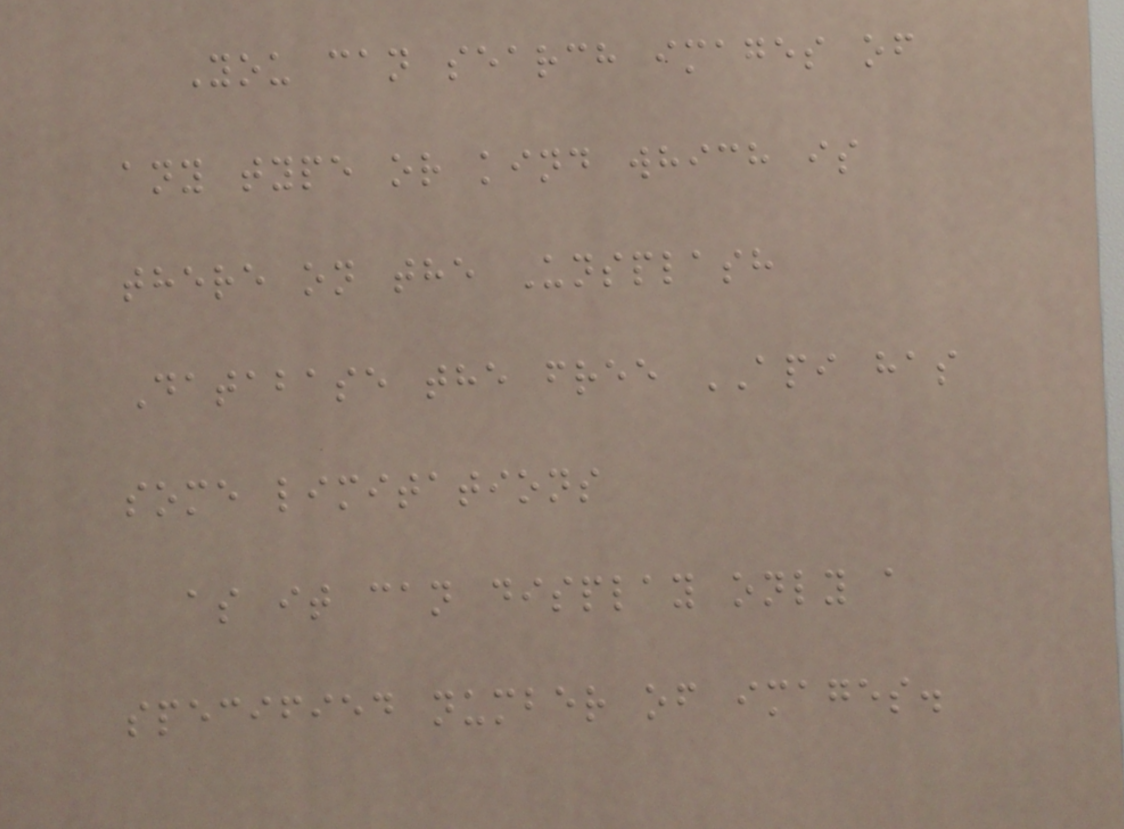You can search images of
any type or kind which is
there on the Unsplash
Database the free API has
some limitations
as it can display only a
specified number of images.
